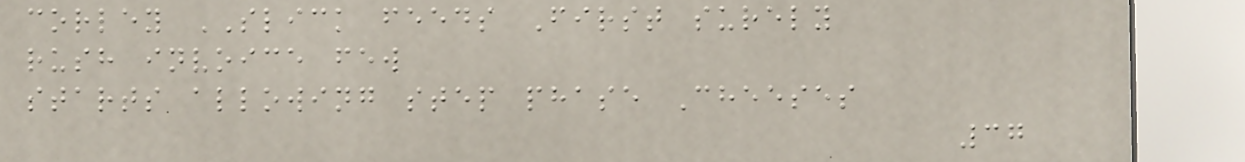corley SLICK feeds First surely
rush invoice few
starts allowing step phase Cheeses
37
